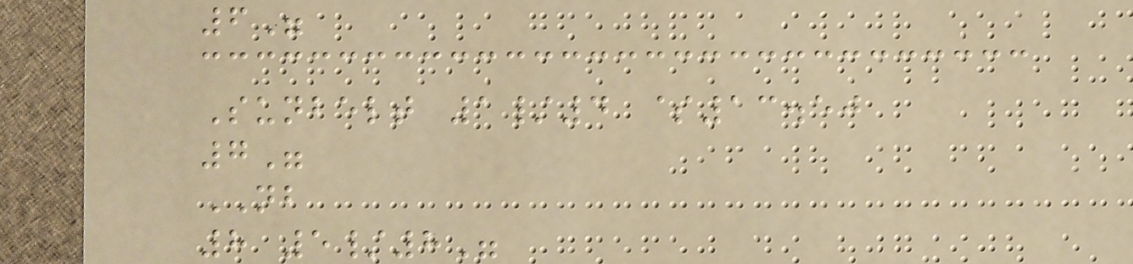6"
Sunbelt 1/4 $13.50
7"
NB
8 5/8"
